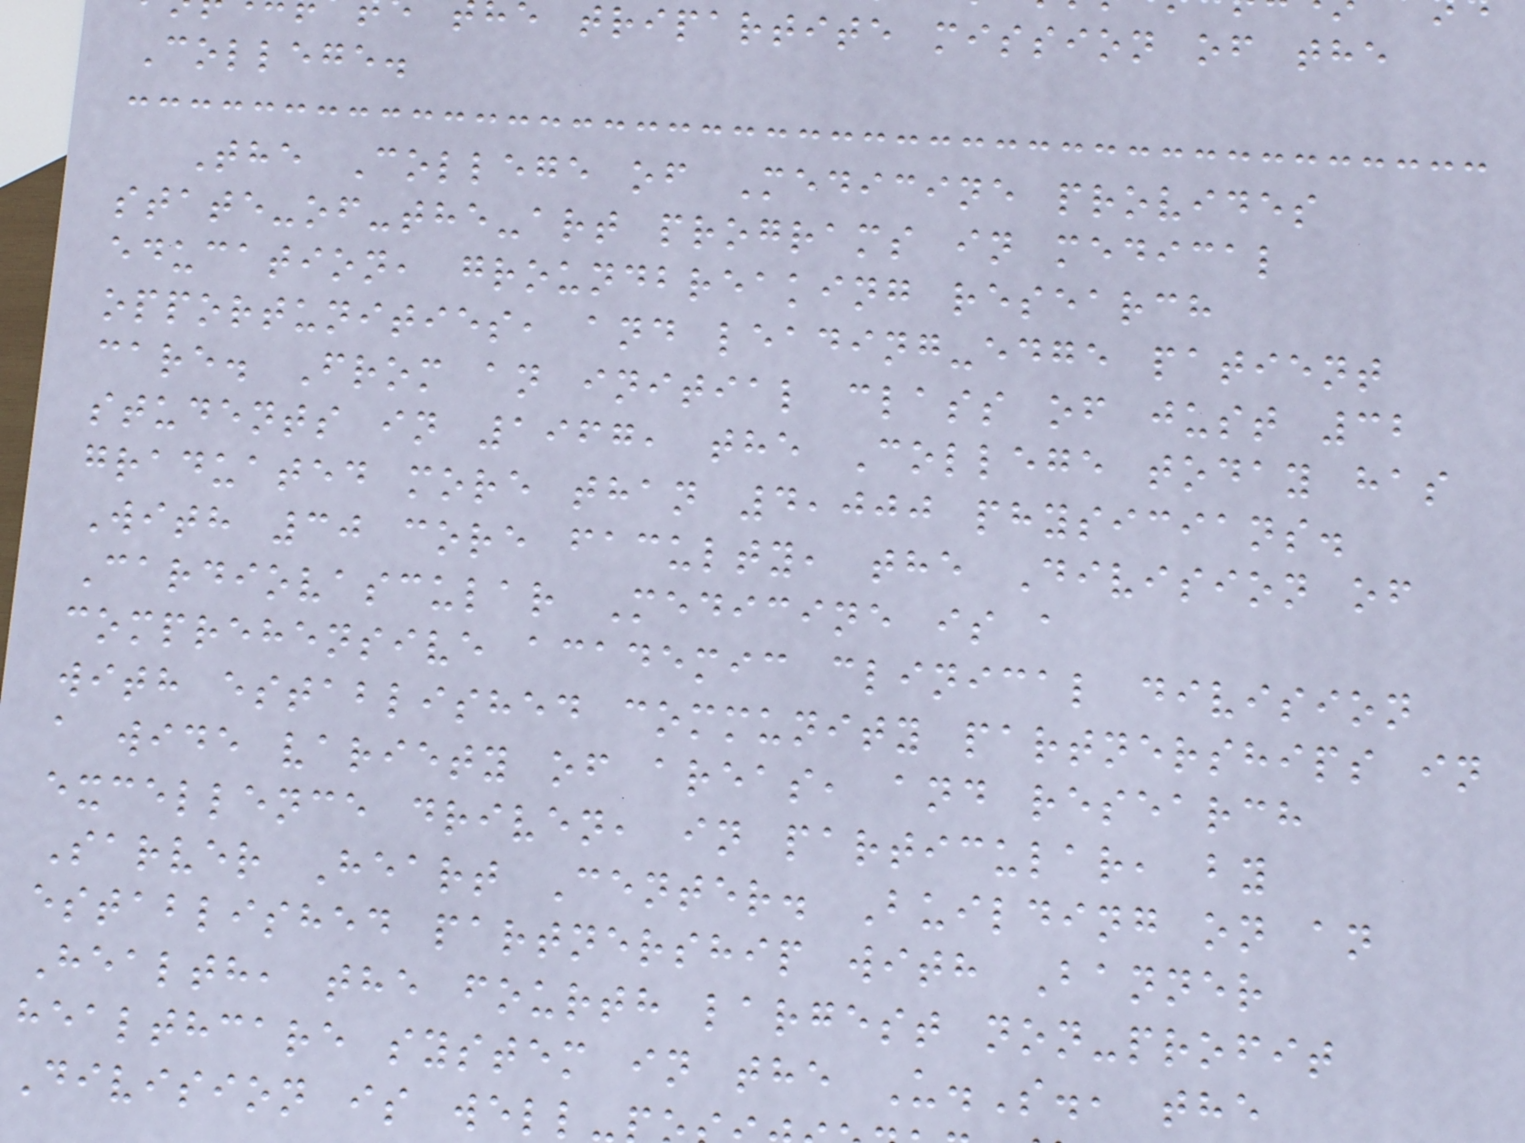e tripartite mission of the
College.
The College of Medicine provides
state-of-the-art programs in medical
education, groundbreaking research
opportunities, and leading-edge patient
care. From an initial class of just 32
students in 1967, the College today has
graduated more than 4,000 physicians.
With 30 core faculty, the Division of
Cardiovascular Medicine is a
comprehensive academic clinical division
with established community partnerships in
a wide variety of areas, and research
excellence driven, in particular, by
Sarver Heart Center. Building on an
established partnership with Banner
Health, the fourth largest non-profit
healthcare system in the U.S., the
Division is well-
